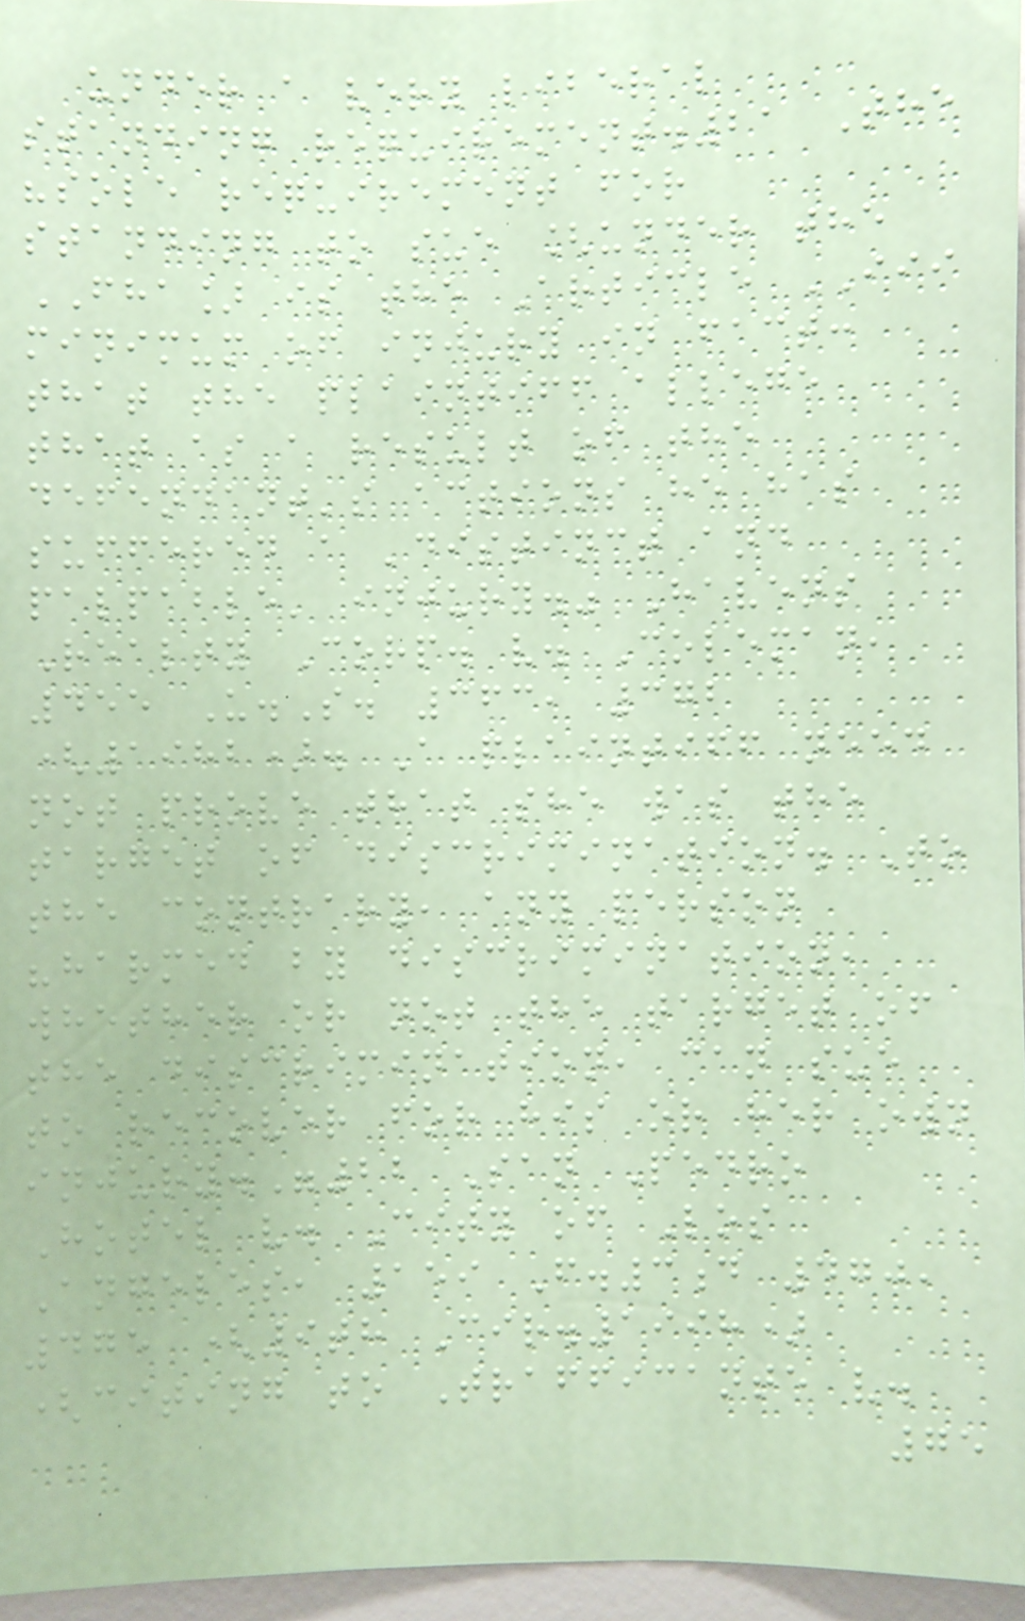under a very liberal
standing requirement.21 The
"sole requirement for
standing to sue [under the
FHA] is the Article III
minimum of injury in fact:
that the plaintiff allege
that as a result of the
defendant's actions he has
suffered a 'distinct and
palpable' injury." Havens
Realty Corp. v. Coleman,
455 U.S. 363, 372
(1982). A plaintiff need
not prove that she was the
target of discrimination. To
the contrary, any person
"harmed by discrimination,
whether or not the target of
the discrimination, can sue
to recover for his or her own
injury."22 San Pedro
Hotel v. City of Los
Angeles, 159 F.3d 470,
475 (9th Cir.1998)
(citing to Trafficante v.
75
